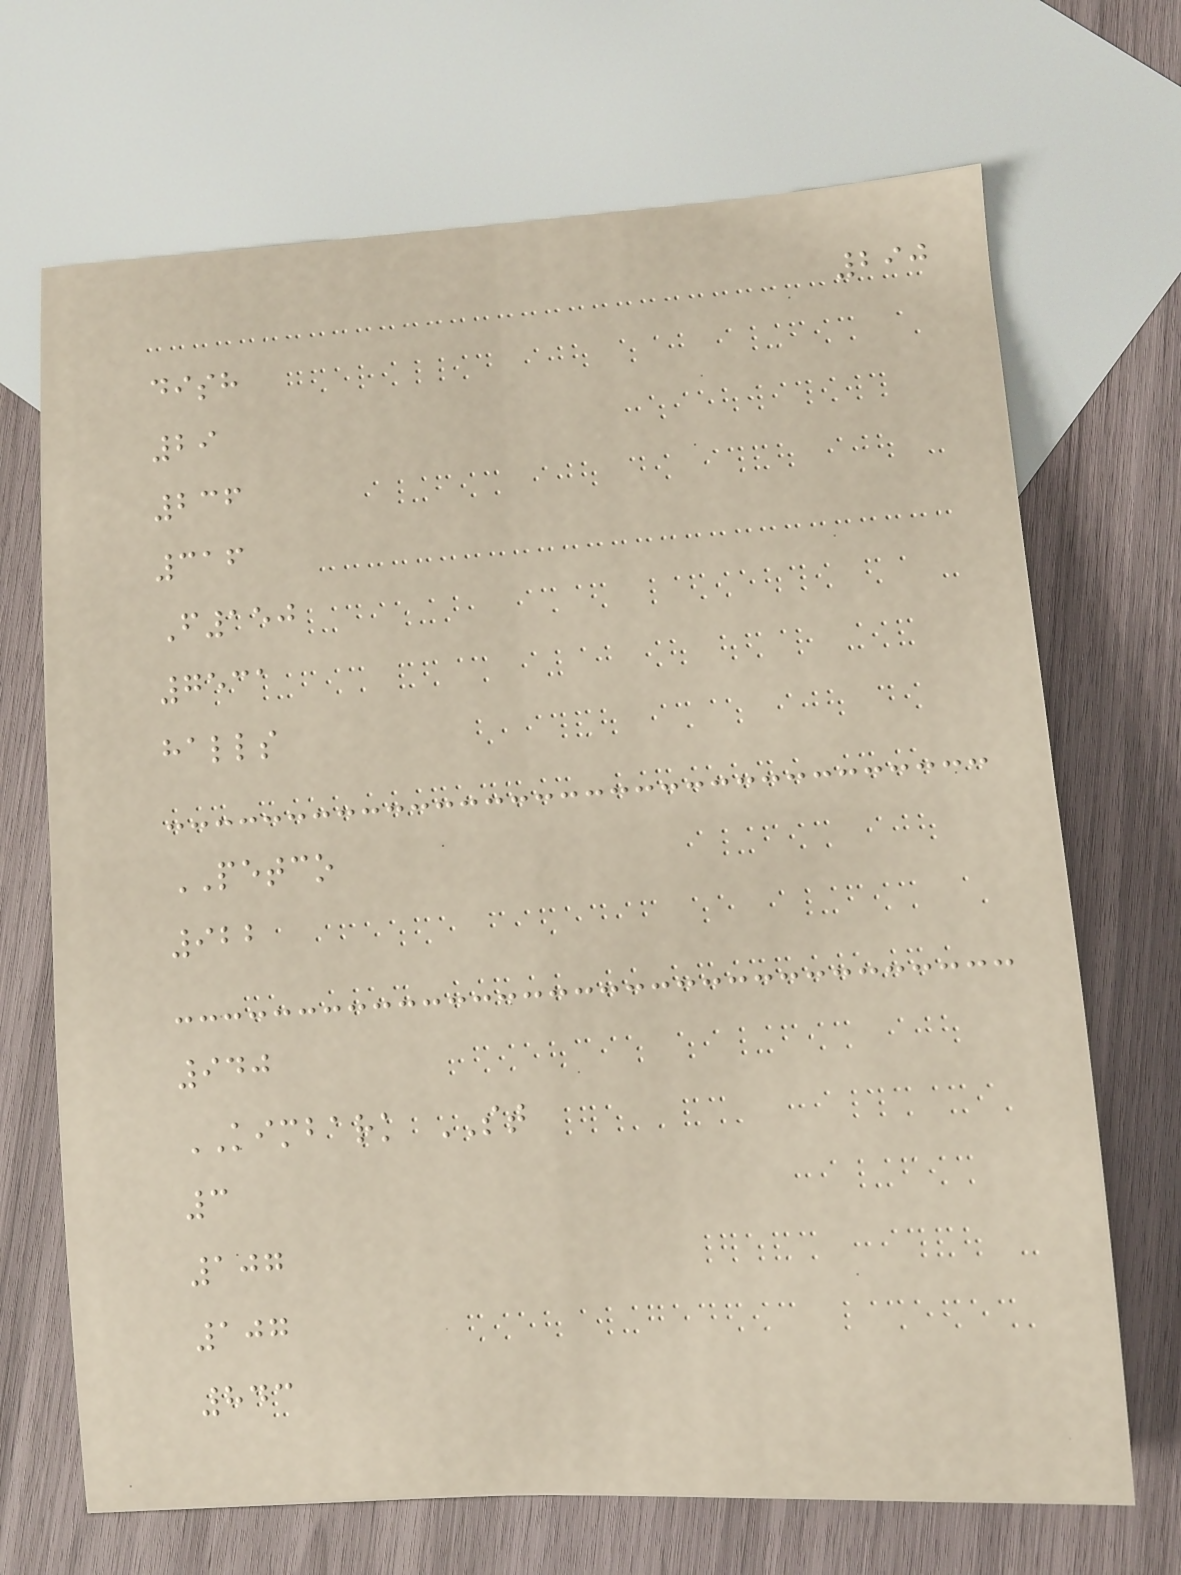290
dish
29
236
316
F150
7531
halls
PETCO
922
940
KIMBARK ST
3
107
107
843
